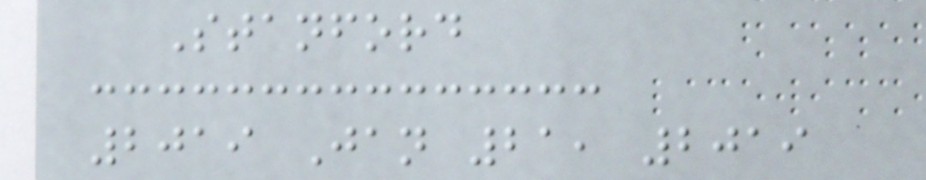Stanford
2019 Jan 21, 2019
